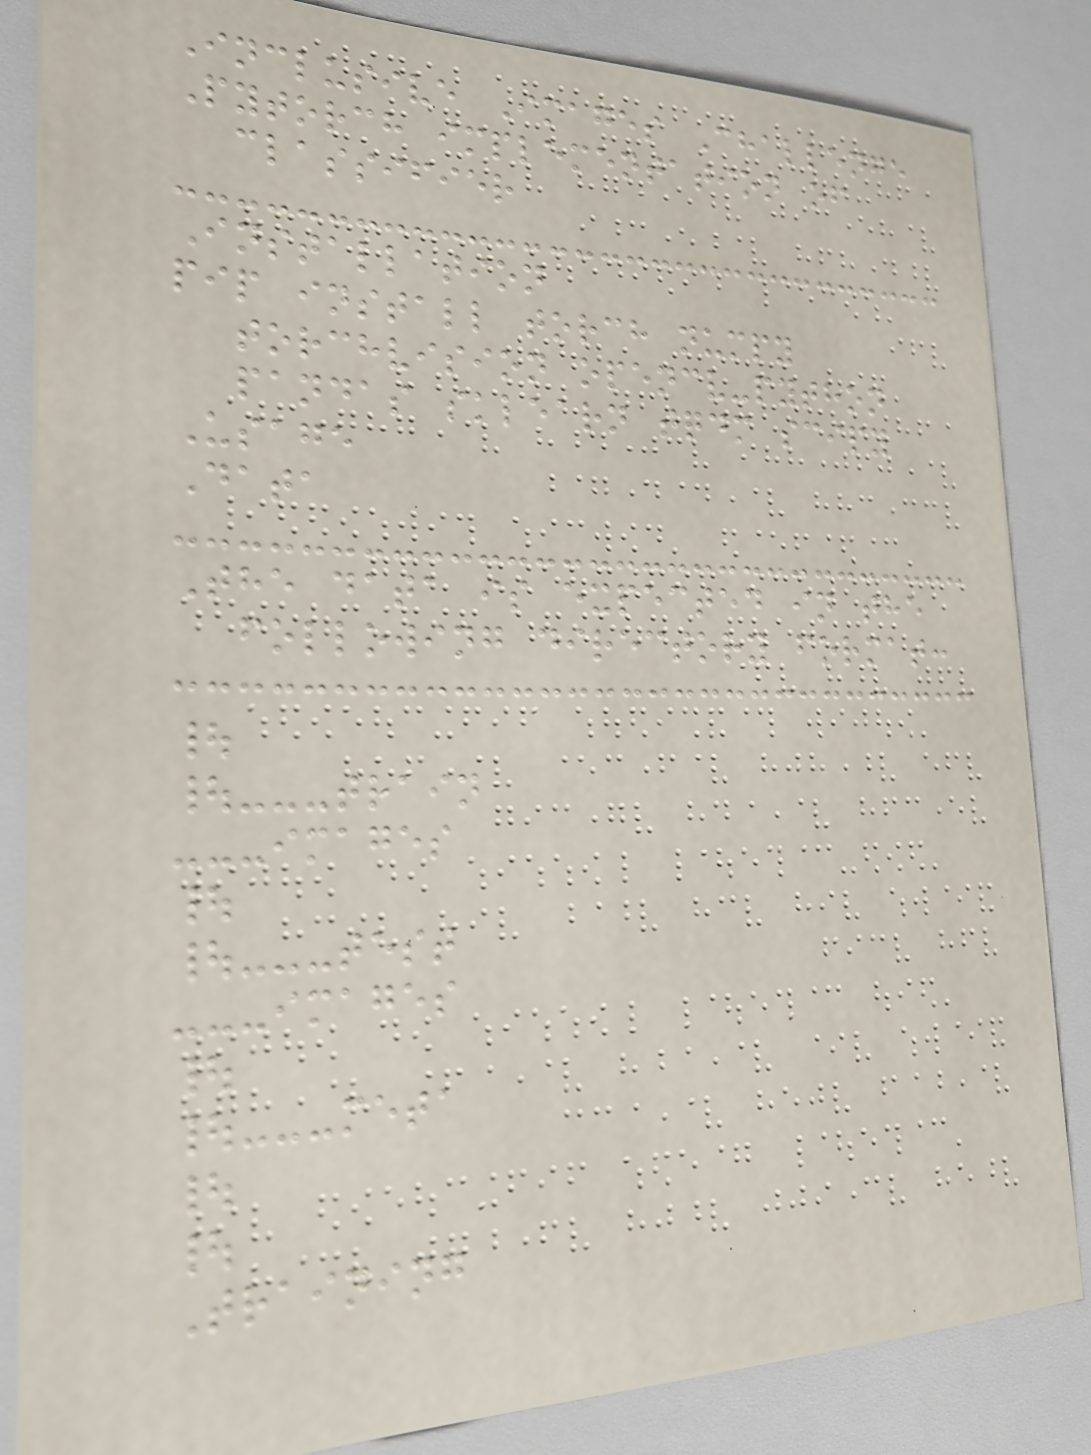Inclusive Images Challenge
Pytorch implementation of
classifier
Installation
pip install torch numpy
torchvision opencv-python
pandas sklearn tqdm scipy
Usage
Data
The data is expected in the
following directory format:
|
|---train
---images
|
|---test
---images
|
|---meta
|
|
Training
